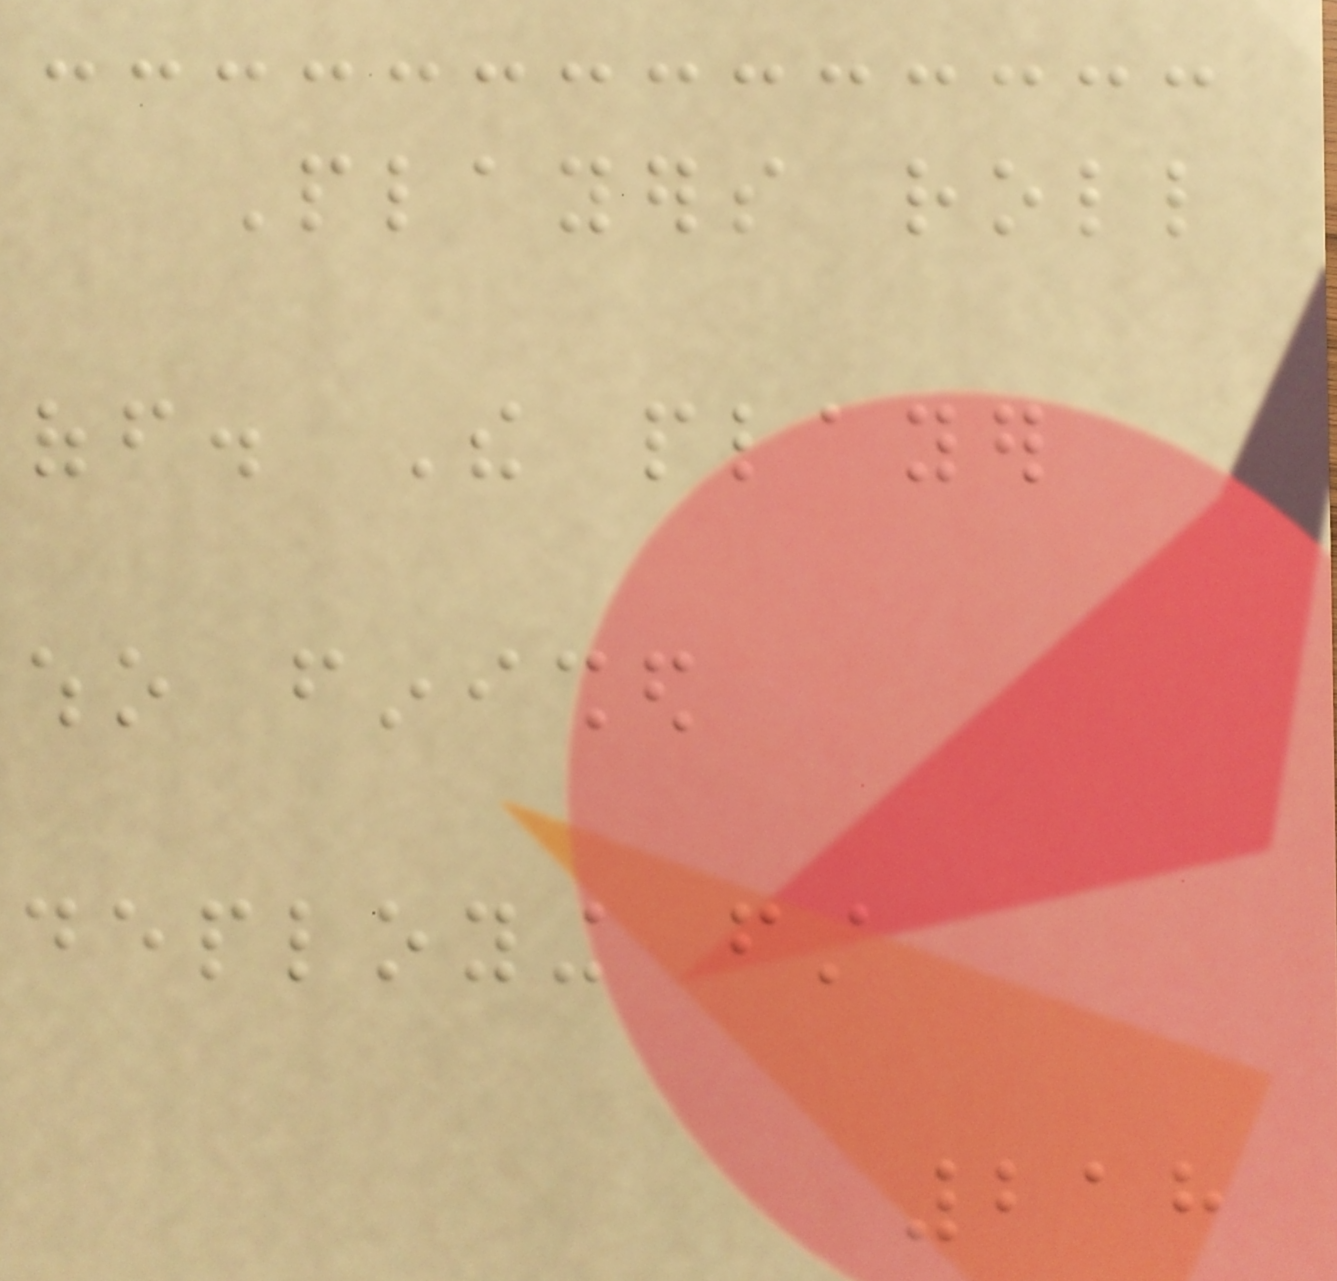Players roll
off. The player
who finished
deploying first
218
